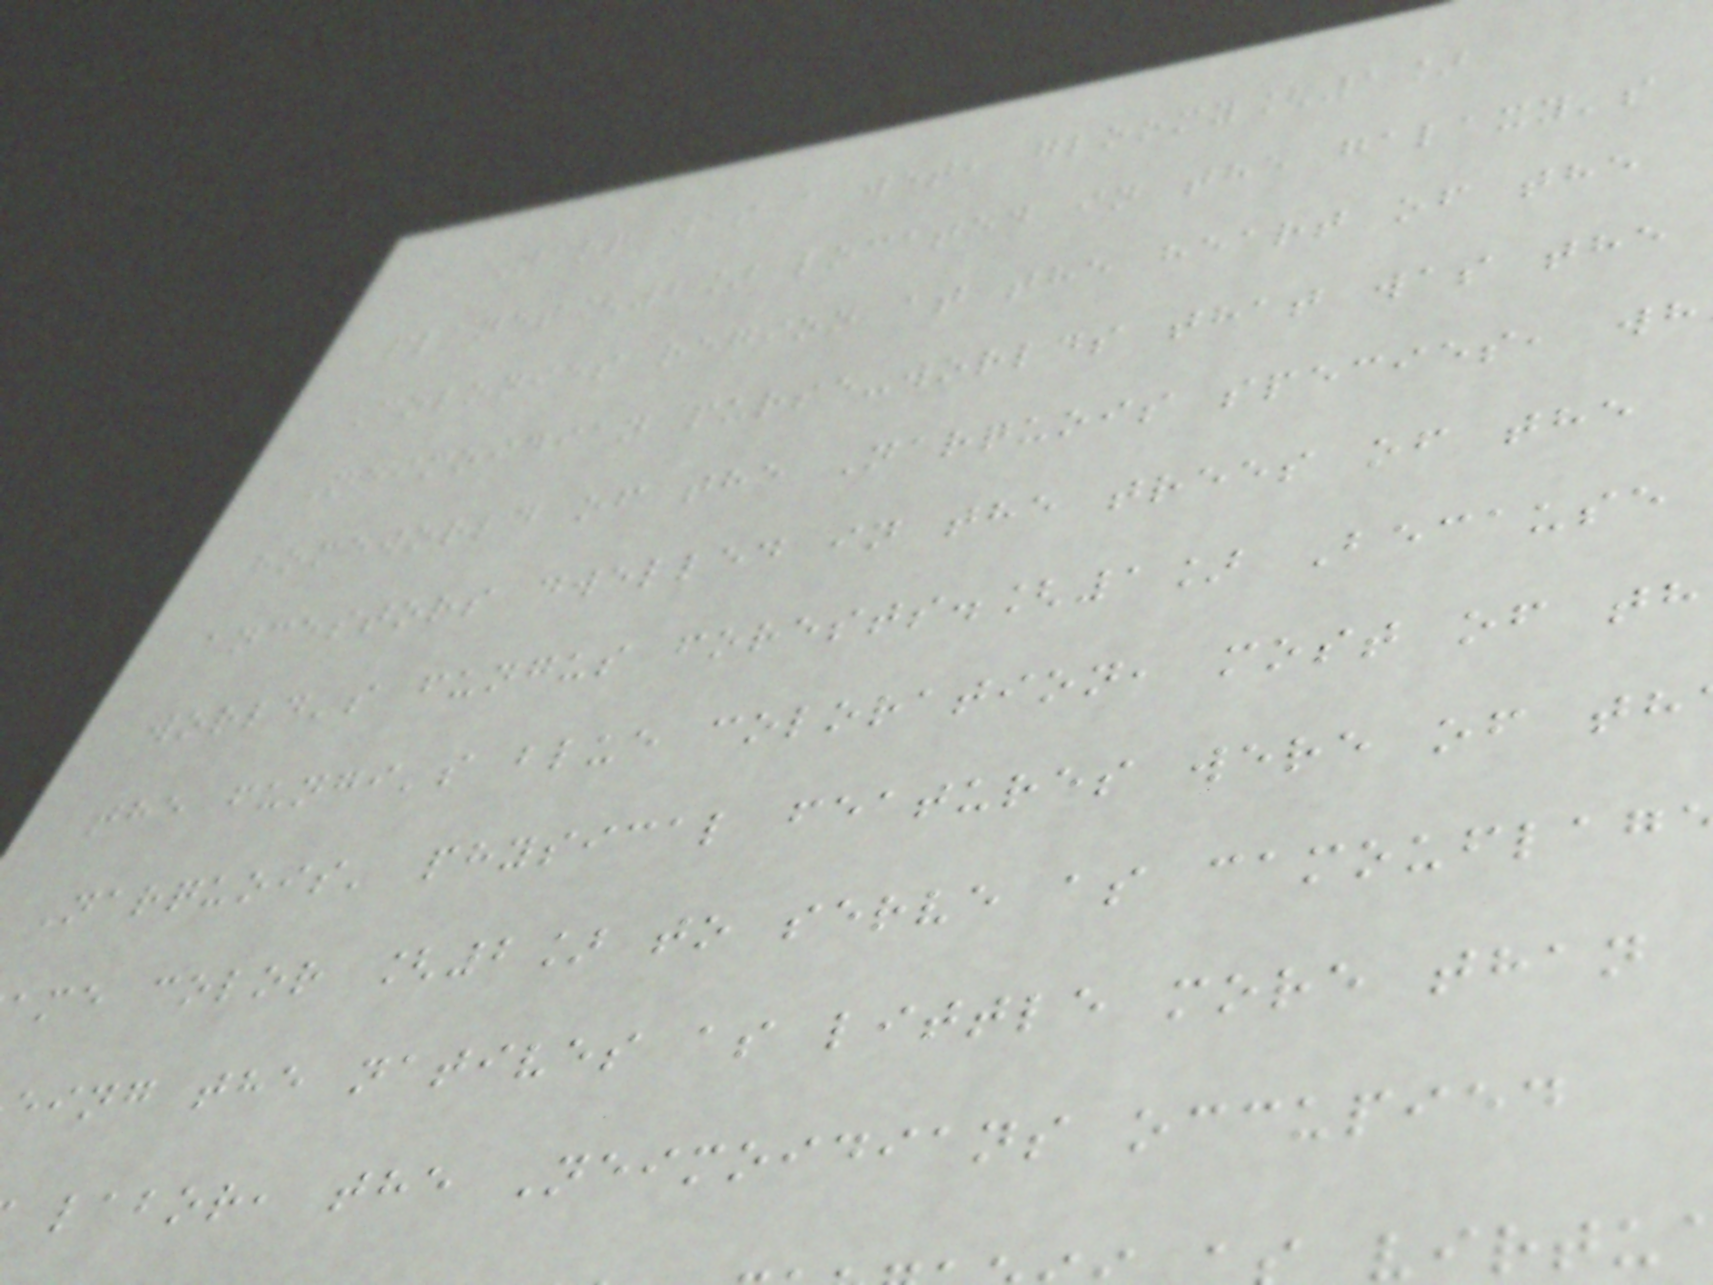Narq was a wet, gloomy[1]
planet[2] located in the galaxy's
Colonies region at the heart of the
Neimoidian purse-worlds that was the
homeworld of the Narquois species, wh
ancestors dwelled in the trees of the
world's fungus forests.[1] Because
the fungi's blue coloration, most of th
Narquois' physical features were of th
me color [2] to serve as camouflag
eing the natives as little more than
labor, the Neimoidians occupied
